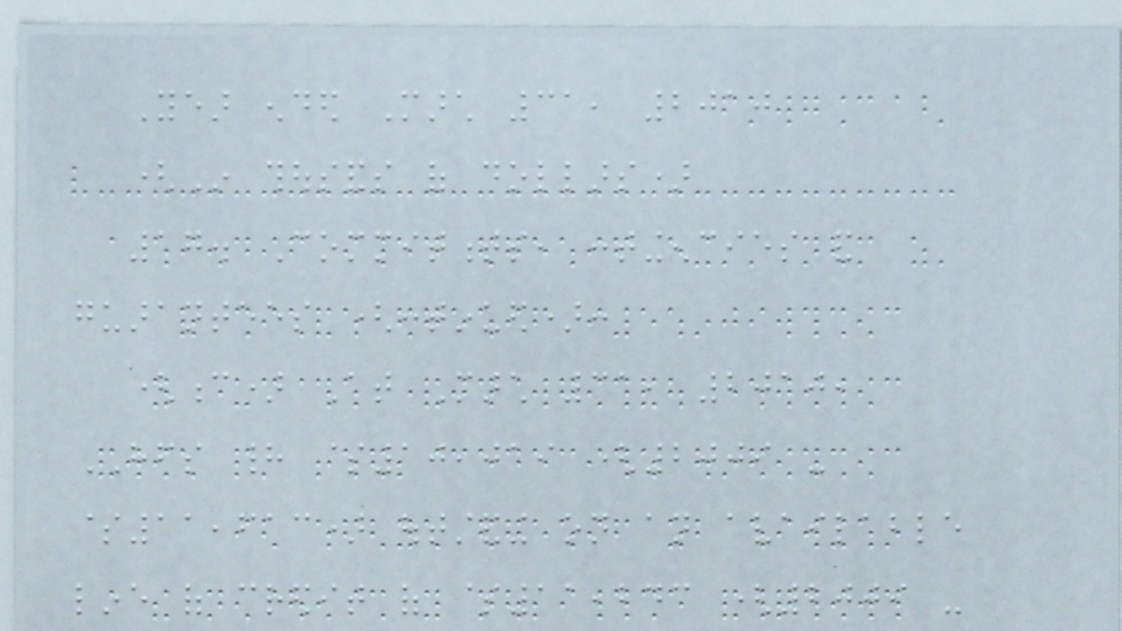Year ended March 31, 2010
(In thousands of dollars)
17. Commitments, contingencies and
guarantees (continued):
(c) At March 31, 2010,
HFS had $10,019 (2009 -
$11,613) outstanding on an available
line of credit of $11,243 (2009 -
